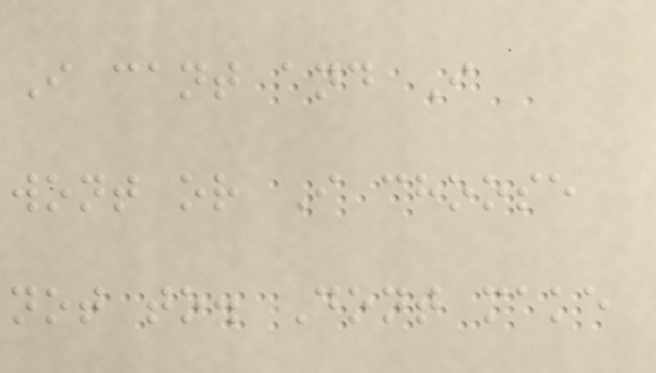I cant and I
wont or I choose
not to. Dont make
